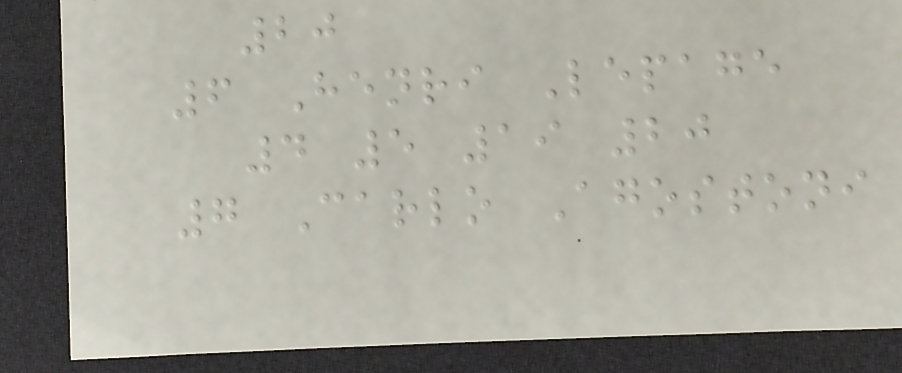20
6 Henri Lepage
4 5 19 20
7 Carlo Agostoni
